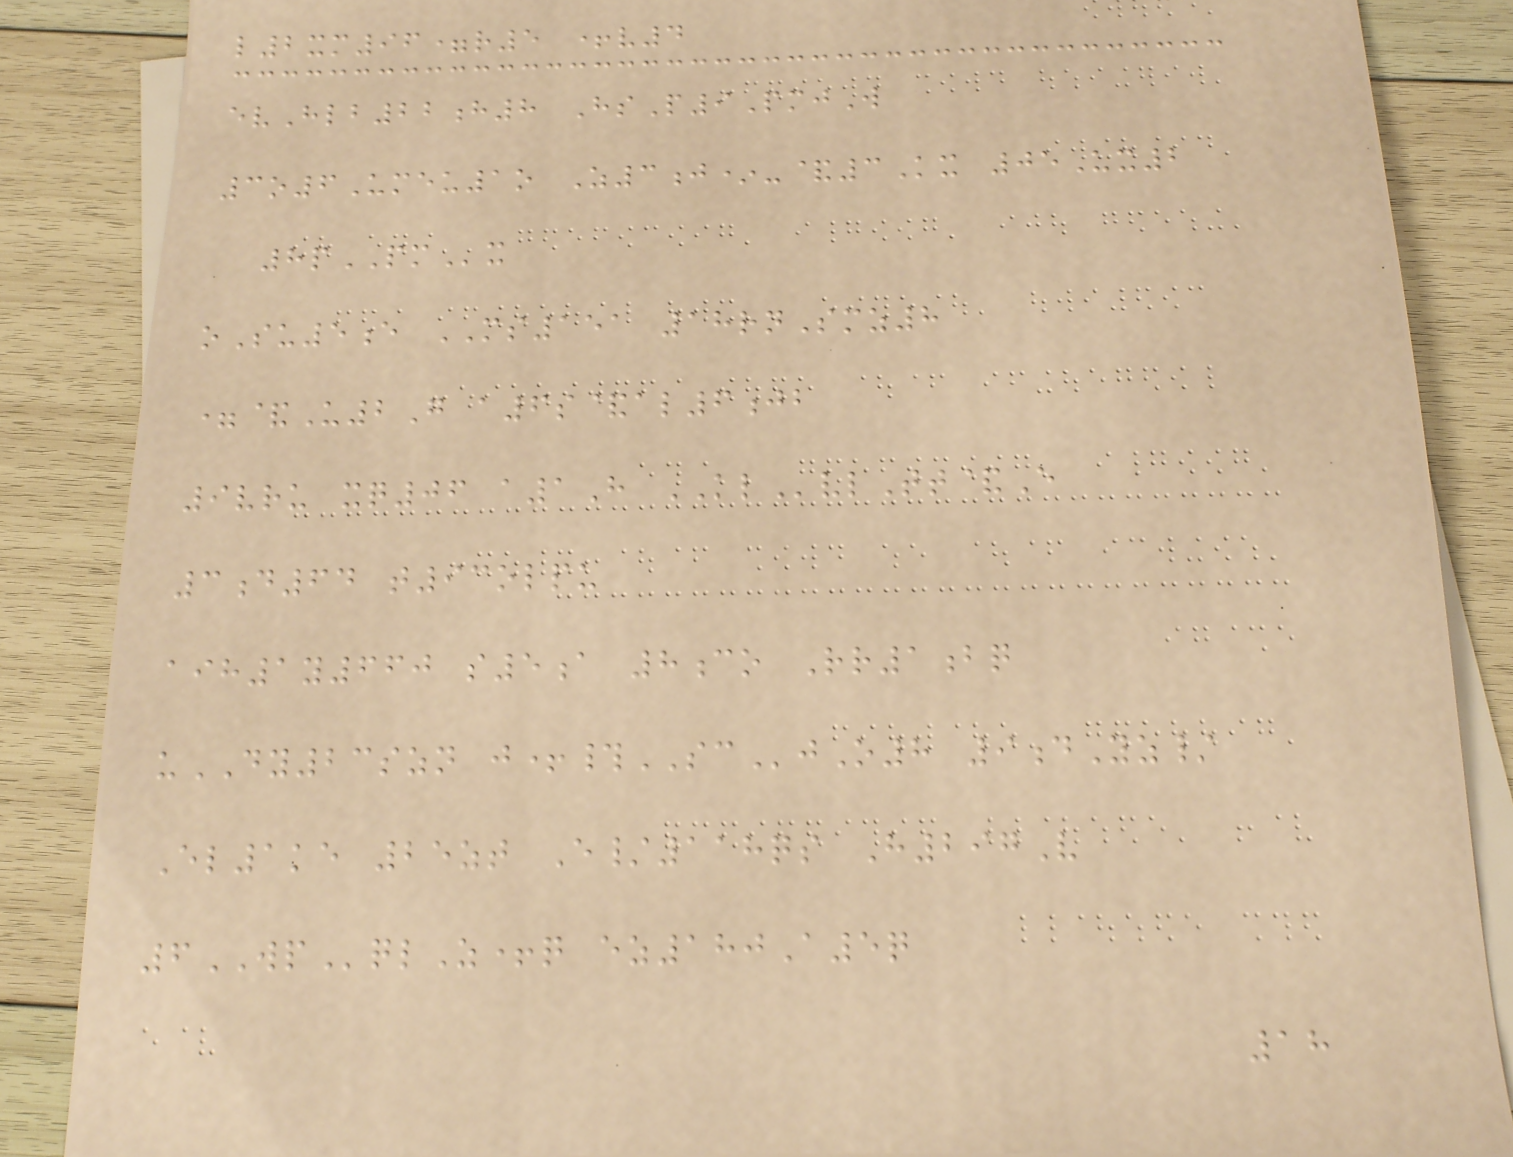l2xm96=r5 +v4
evHlb22h8 HsP9PmjW
3o6Umeu1o Z3j*-&3Kx 05Ux2
8pPMx
oSu5e MS151 18rnSmz8
=&U2G a6s&al6jb
9vru xq06 a1H KLvlTt&E
3d64 t93olpu
aih1y660 s5a 8co Rr1bq
uDY23szn j+#SCjO8 9dYz/
El1ke 25zt E/118qs H297V
6WPqlZ+q ez180A5q
18
